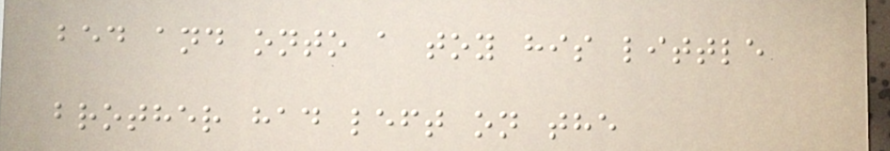bed and onto a toy his little
brother had left on the
